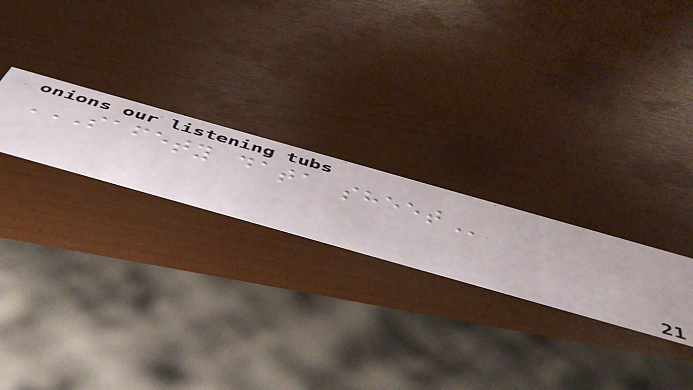SAFETY DATA SHEET
